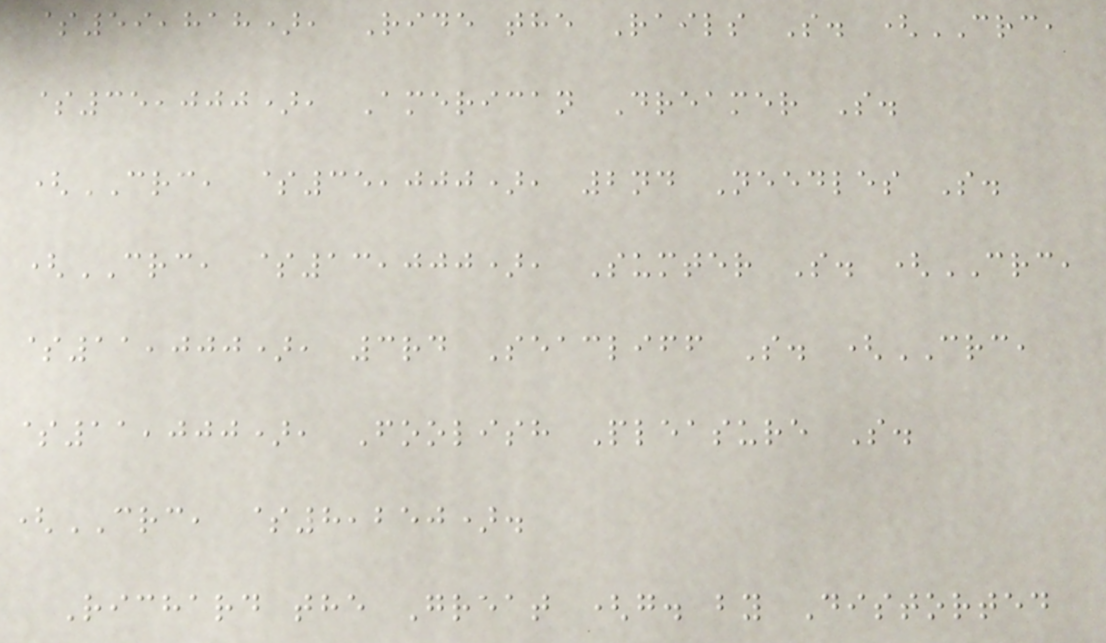$59,818), Ride the Rails S. (CRC,
$35,000), American Dreamer S.
(CRC, $35,000), 2nd Needles S.
(CRC, $13,000), Sumter S. (CRC,
$11,000), 3rd Seacliff S. (CRC,
$11,000), Foolish Pleasure S.
(CRC, $8,250).
Richard the Great (g. by Distorted
